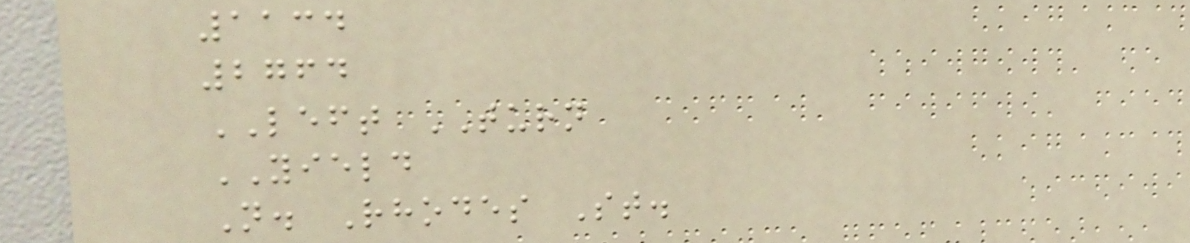1134
2764
LEFT TURN
YIELD
N. Rhodes St.
